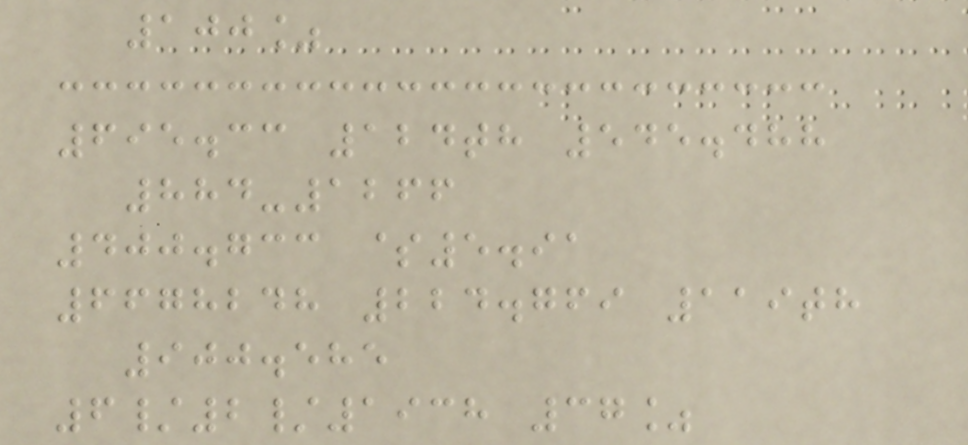100%
695.33 124th 545.488
884-1266
400.733 $5.91
6678248 224.769 119th
900.585
6/2/1938 37%
